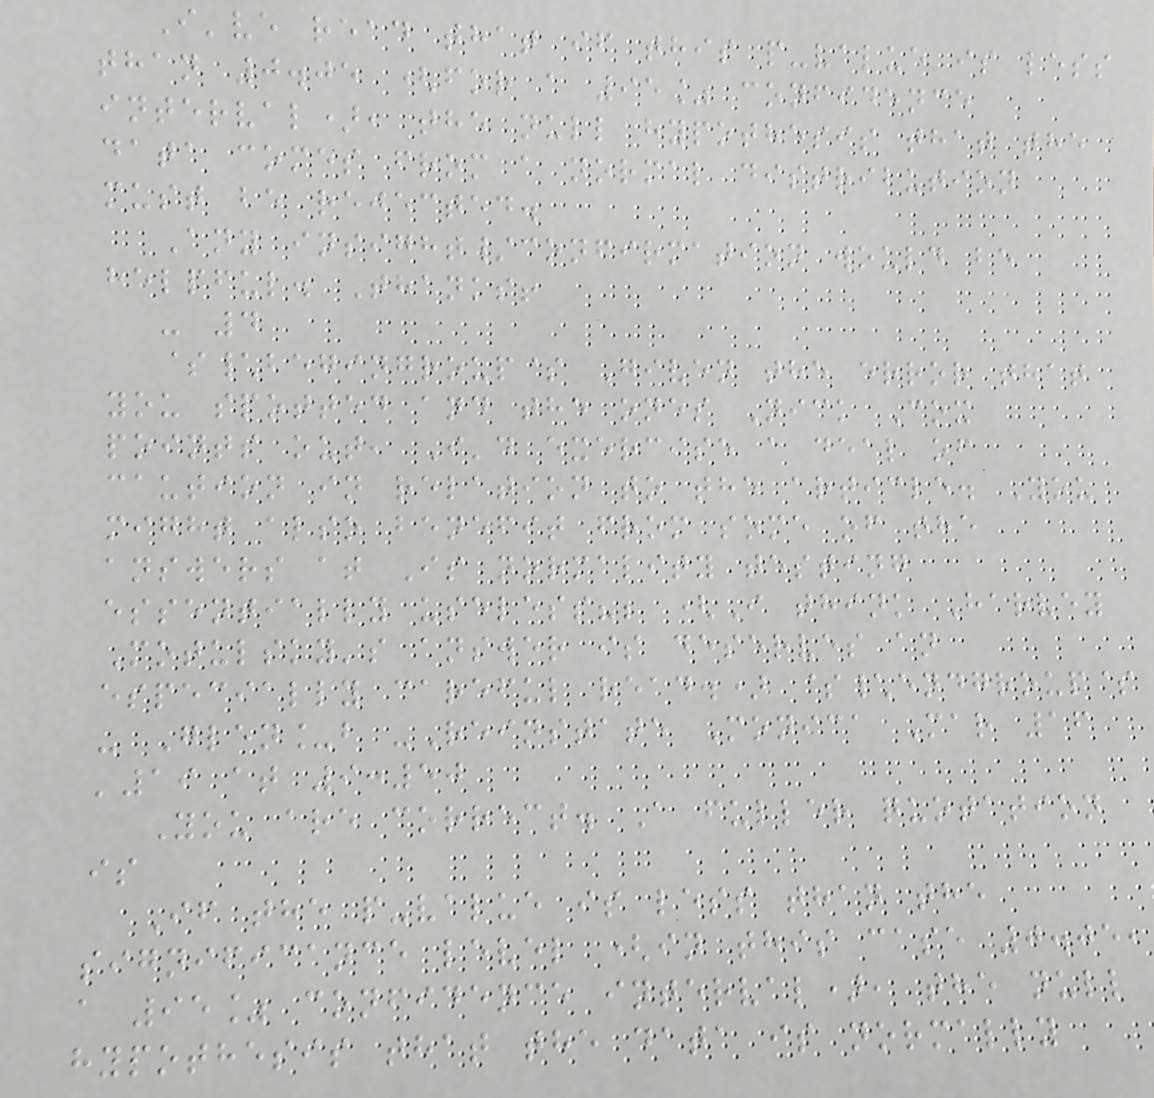I've read that if this p-value is less
than 0.05 (for a 95% confidence
interval), the null hypothesis that the
data comes from a normal distribution
must be rejected.
Any insight/confirmation would be
helpful. Thanks!
- 4
$\begingroup$ Given the error that
you spotted and the ones Nick Cox
points out, I'd exercise a deal of
caution in relation to the article. You
might also benefit from some of the
answers at Is normality testing
essentially useless?; (I think Harvey
Motulsky's answer is deserves an
especially careful read.) $\endgroup$
- Glen_b -Reinstate Monica Mar 16
'19 at 9:50
You are correct. A fuller quotation
is
If the p-value is less than the
significance level (in this case 0.05,
a 95% confidence interval), the null
hypothesis that the data is normally
